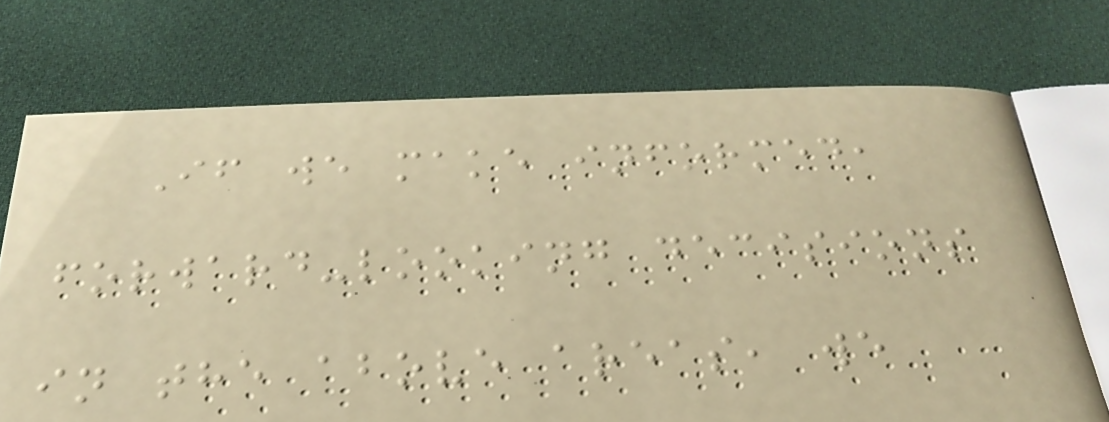If we make informed,
forward-looking decisions
in the above areas, we
